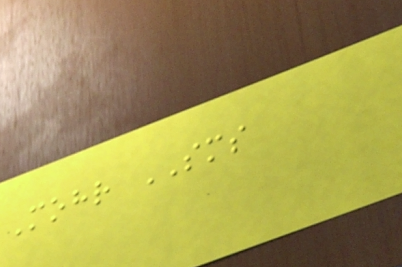Mohr SMS
